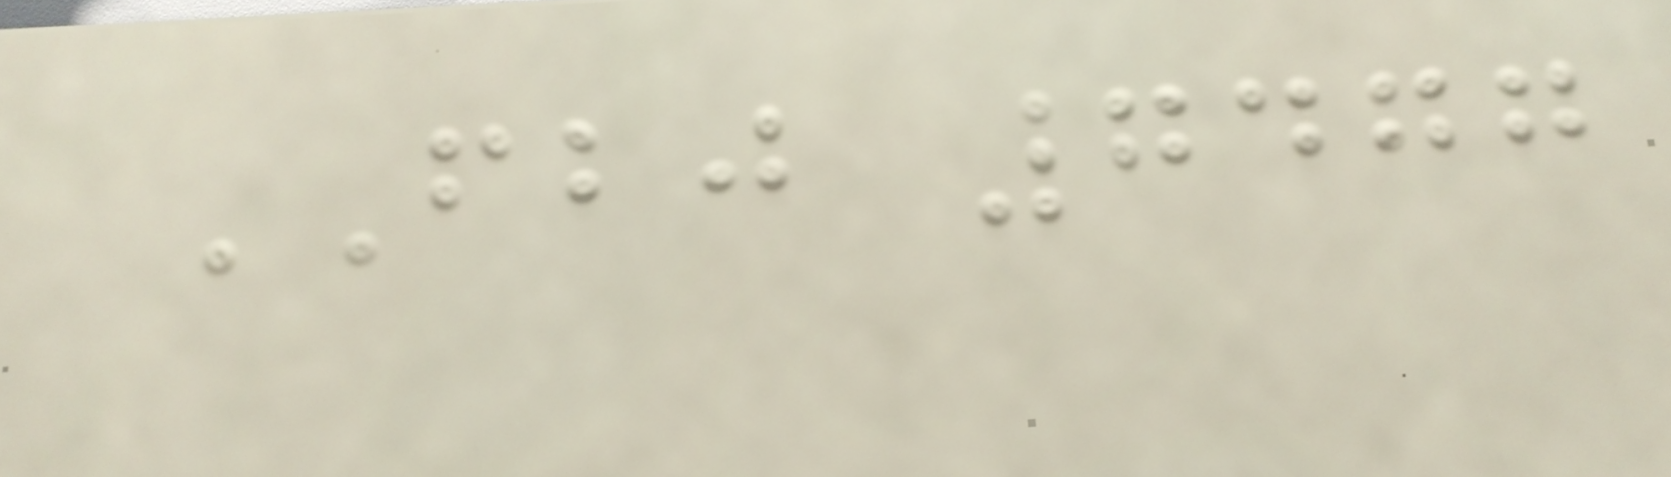FBJ 7477
